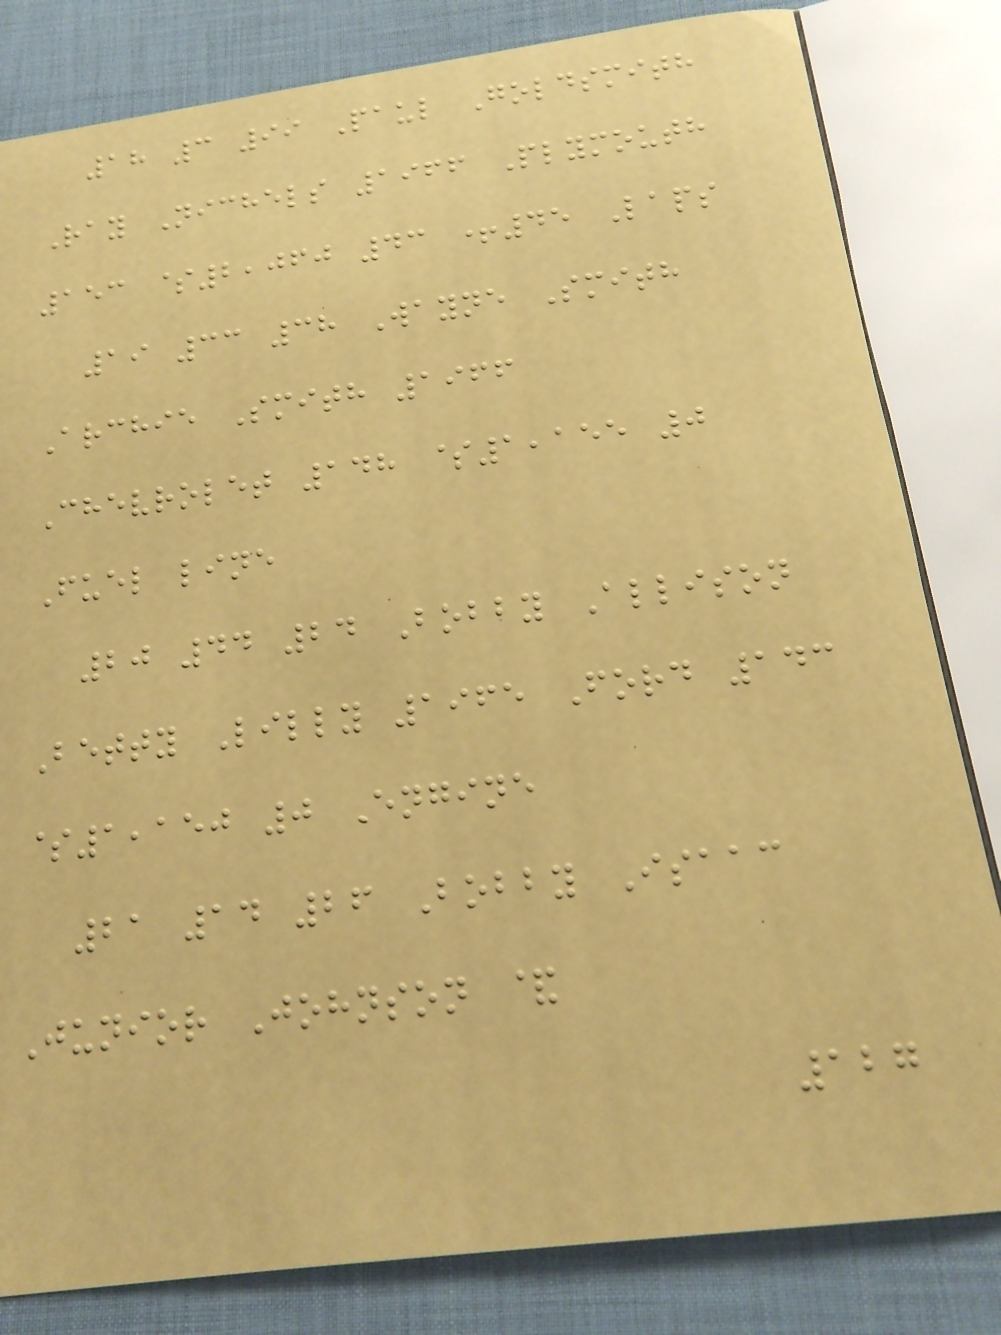18 3 99 Paul Goldsmith
Ray Nichels 1966 Plymouth
153 $2,060 43 +45 Laps
19 33 38 Wayne Smith
Archie Smith 1966
Chevrolet 148 $1,155 0
Fuel line
20 44 24 Bobby Allison
Betty Lilly 1965 Ford 143
$1,150 0 Engine
21 14 26 Bobby Isaac
Junior Johnson &
127
